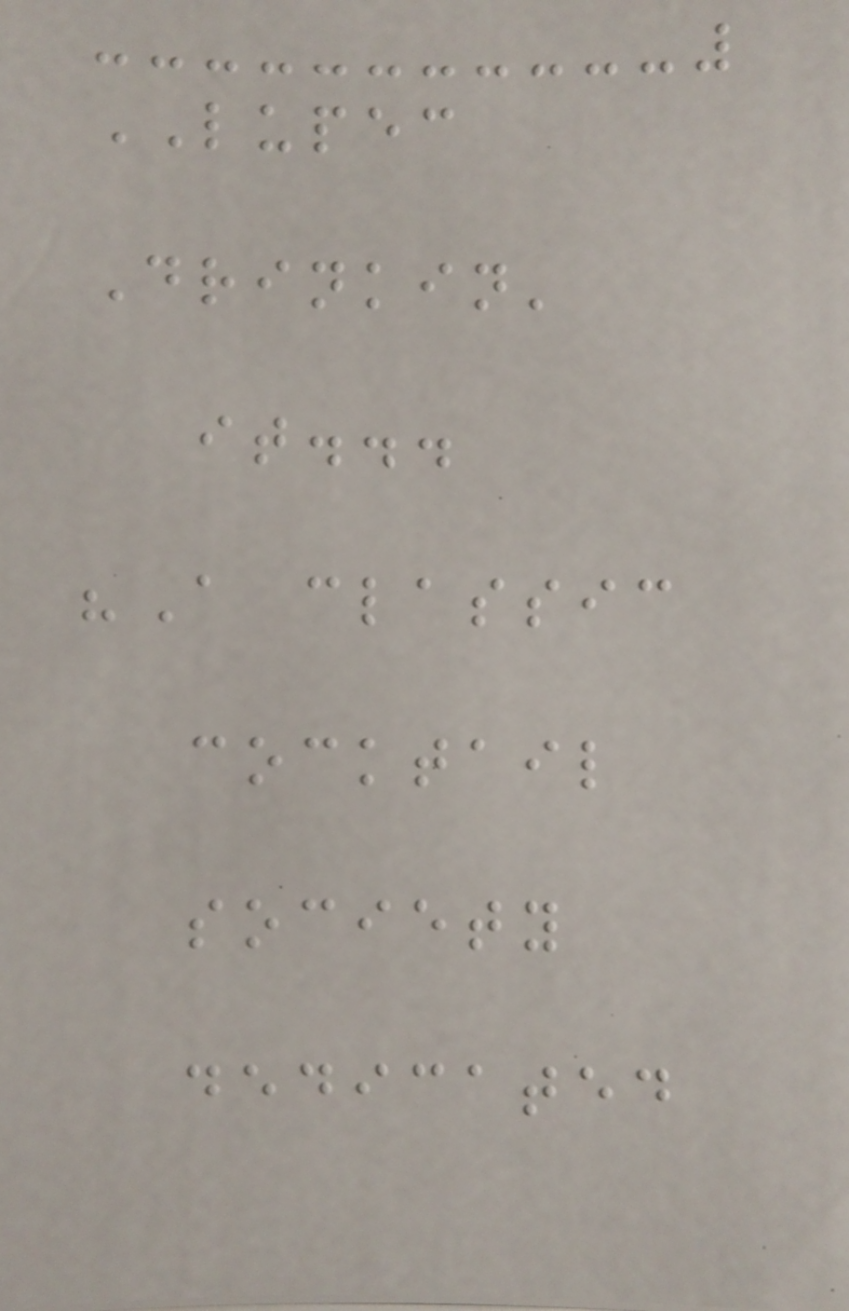LUPEC
Drinkin'
it...
"A classic
cocktail
society
dedicated
